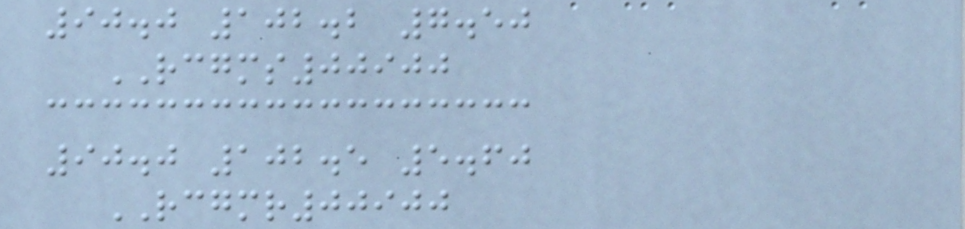90.0 102.2 7.50
RCGMS00900
90.0 102.5 5.60
RCGMR00900
